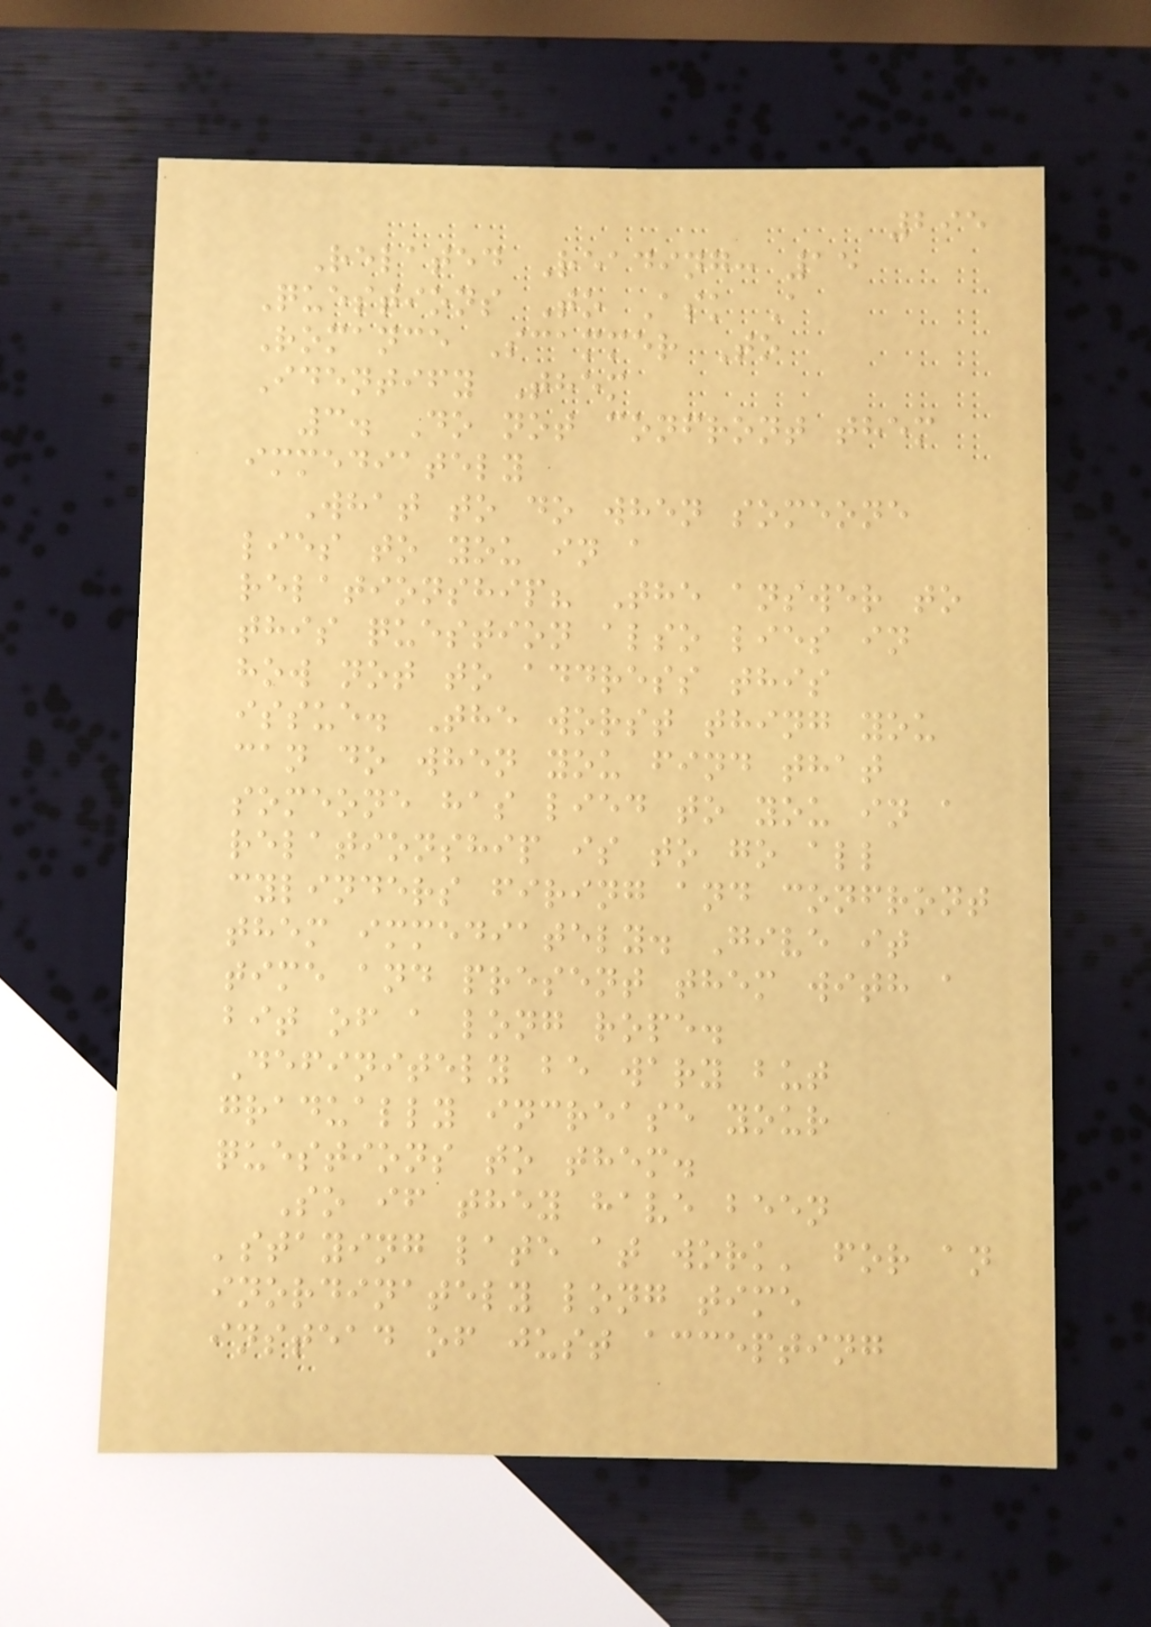295
Related Reading: 15
Questions To Ask A
Romance Scammer To
Identify Them
3. Do not confront them
immediately
What to do when someone
lies to you in a
relationship? The answer to
this question also lies in
how not to address this
issue. The worst thing you
can do when you find that
someone has lied to you in a
relationship is to go all
cylinders firing and confront
them immediately. Give it
time and present them with a
bit of a long rope.
Definitely be wary but
gradually increase your
questions to them.
So if they have been
'staying late at work' for an
inordinately long time
instead of just accepting
